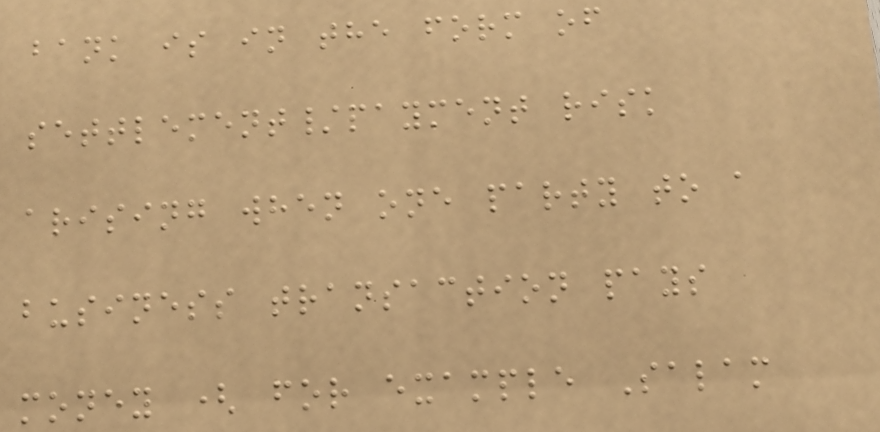bank is in the form of
settlement/payment risk
arising when one party to a
business transaction pays
money ( for example Salam
